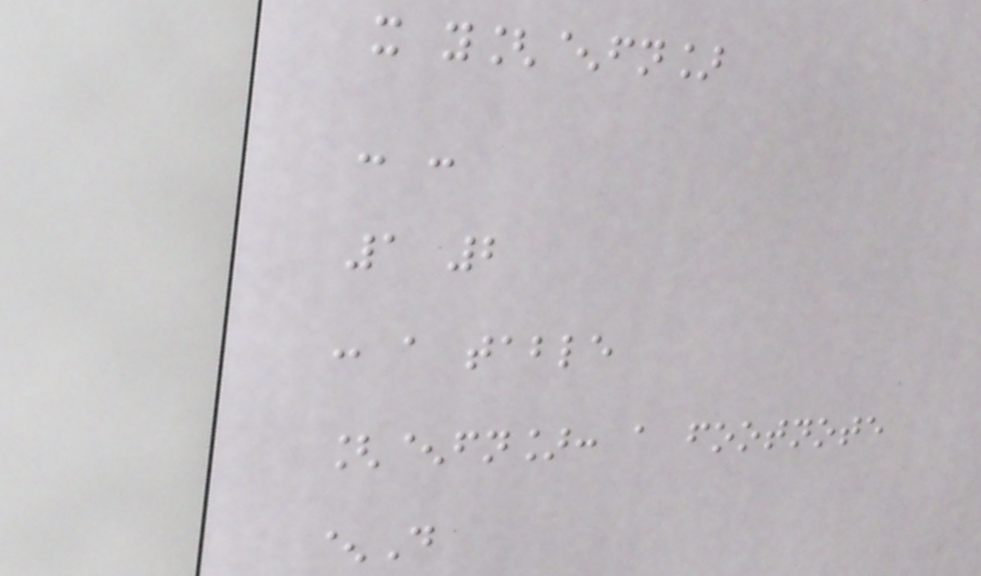x y[^fn]
- -
1 2
: a table
[^fn]: a footnote
^D
